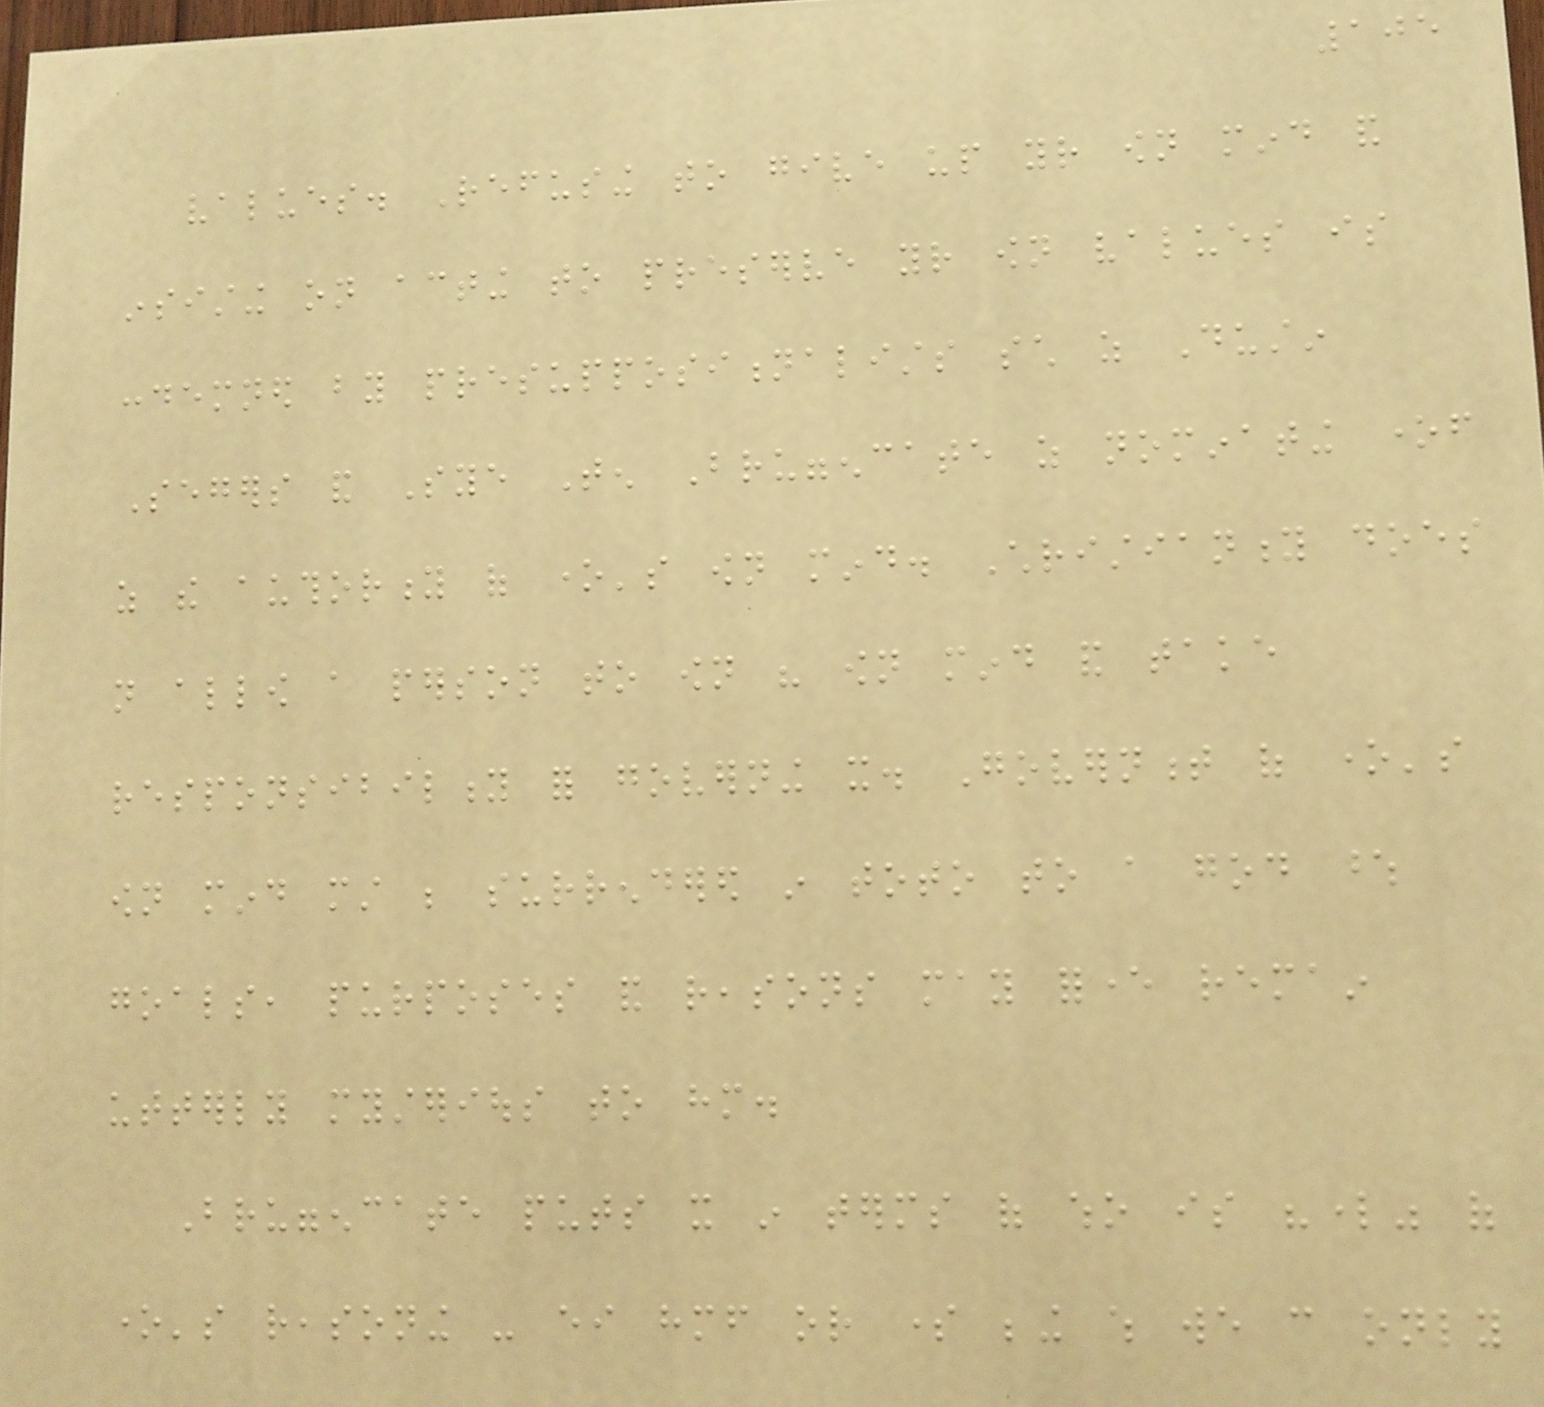105
values. Refusing to give up your own mind and
insisting on acting to preserve your own values is
condemned by presuppositionalists such as Dustin
Segers and Sye Ten Bruggencate as nominating oneself
as the authority of one's own mind. Christianity does
not allow a person to own his own mind and take
responsibility for governing it. Government of one's
own mind must be surrendered in toto to a god whose
goals, purposes and reasons may forever remain
utterly mysterious to him.
Bruggencate puts it in terms of who is "lord" of
one's reasoning - either himself or some being which we can only
